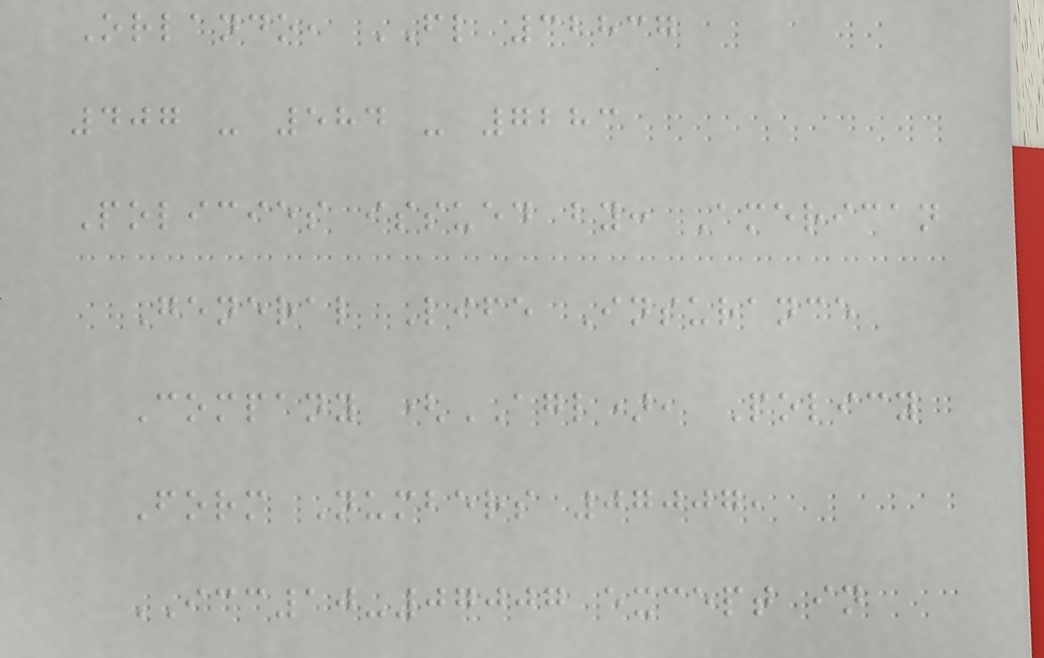Orlando, FL 32837
407 - 584 - 7283
Policies issued by: American
General Life Insurance
Company (AGL), Policy
Form Numbers 07007,
ICC10-07007 except in
